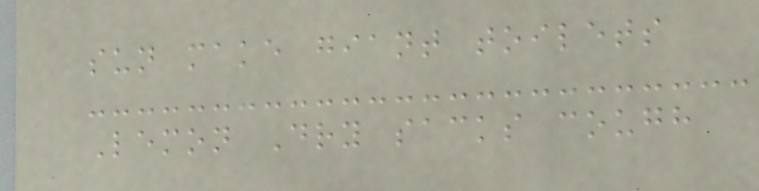sun make giant toilets
Lemon Dry sacks cough
